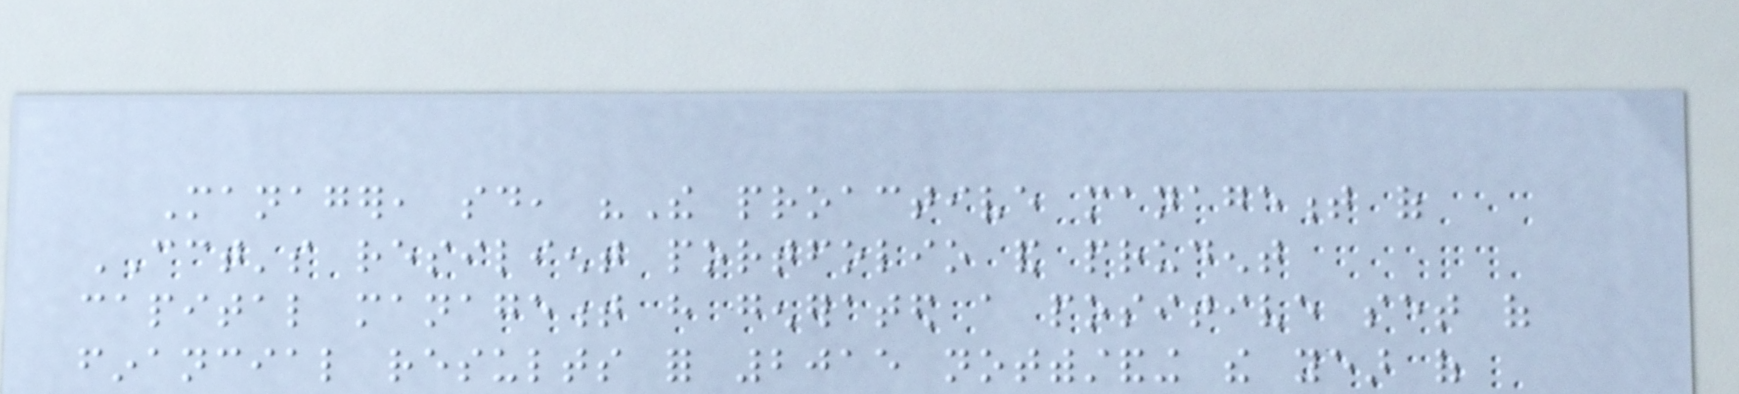Manager, said, "The proactive management of
CCT's resilient portfolio and prudent
capital management have generated a positive set of
financial results for 2015 notwithstanding the year of
